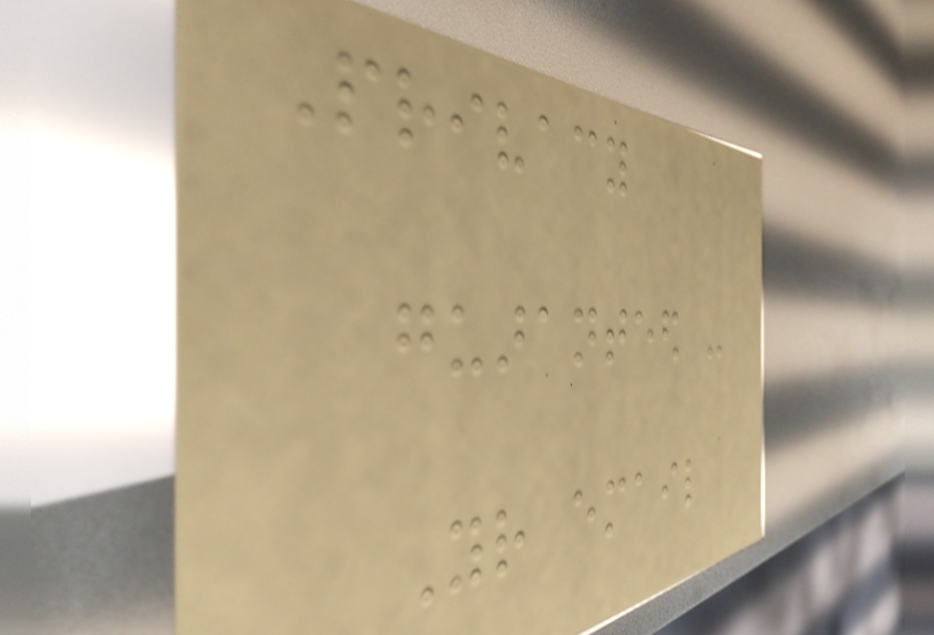Privacy
guaranteed -
Your email
